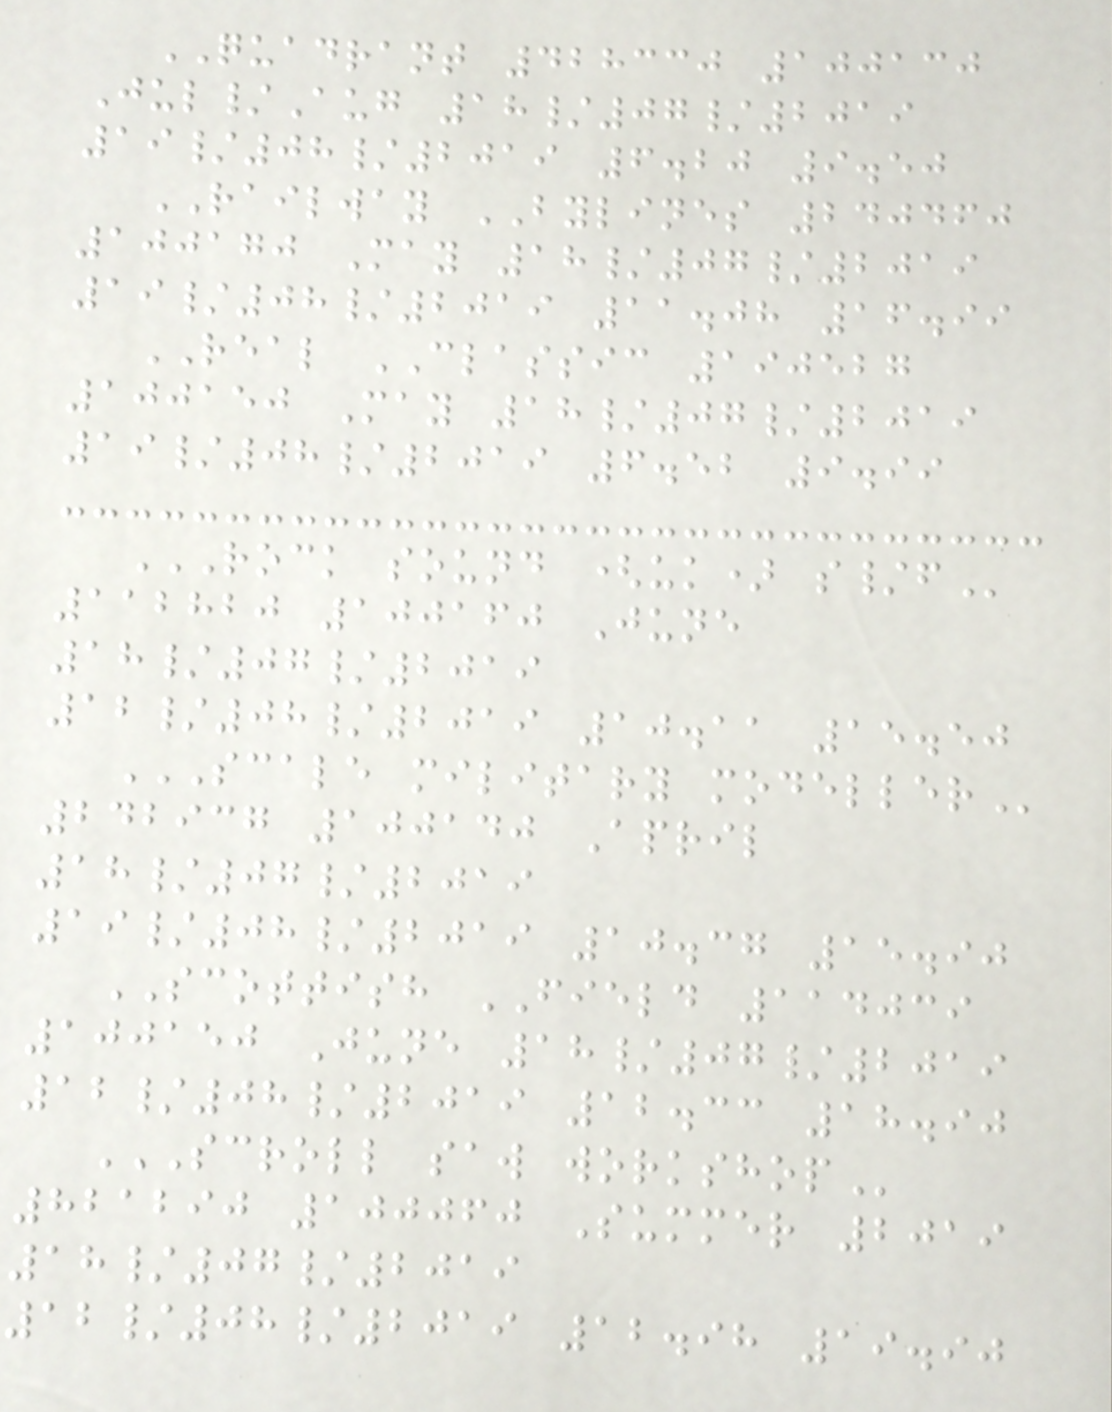QUADRANT 428330 100130
Jul/Aug 18/07/2019
19/08/2019 6.20 9.50
RAILWAY BYLINES 240460
100170 May 18/07/2019
19/08/2019 11.08 16.99
REAL CLASSIC 190527
100150 May 18/07/2019
19/08/2019 6.52 9.99
ROCK SOUND (UK) S/F
112820 100160 June
18/07/2019
12/08/2019 10.11 15.50
SCALE MILITARY MODELLER
242937 100140 April
18/07/2019
19/08/2019 10.37 15.90
SCOTTISH FIELD 114039
100150 June 18/07/2019
12/08/2019 12.33 18.90
SCROLL SAW WORKSHOP
821290 100060 Summer 2019
18/07/2019
12/08/2019 12.98 19.90
